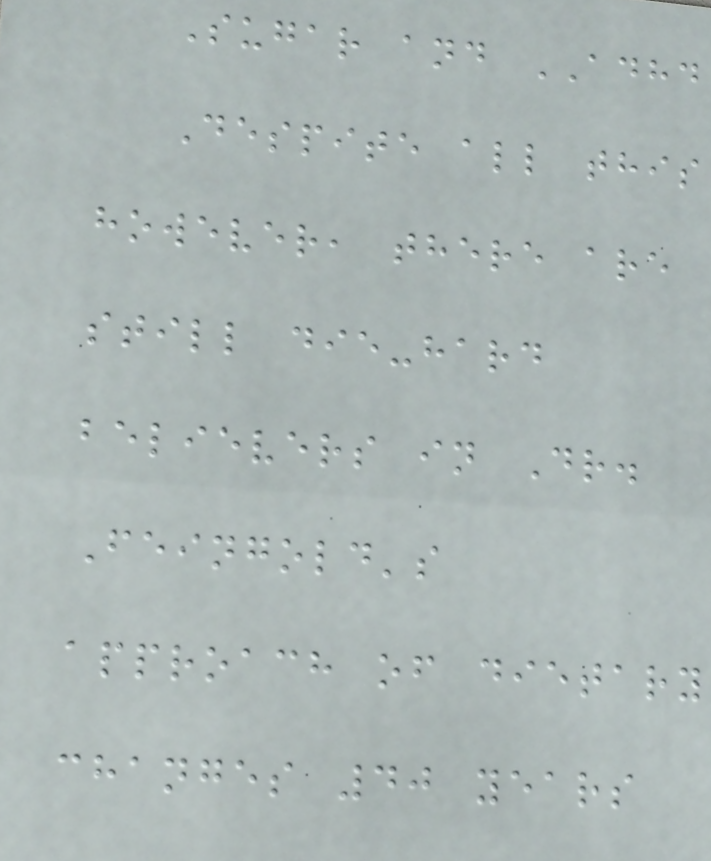Sugar and ADHD
Despite all this
however, there are
still die-hard
believers in Dr.
Feingold's
approach of dietary
changes 40 years
